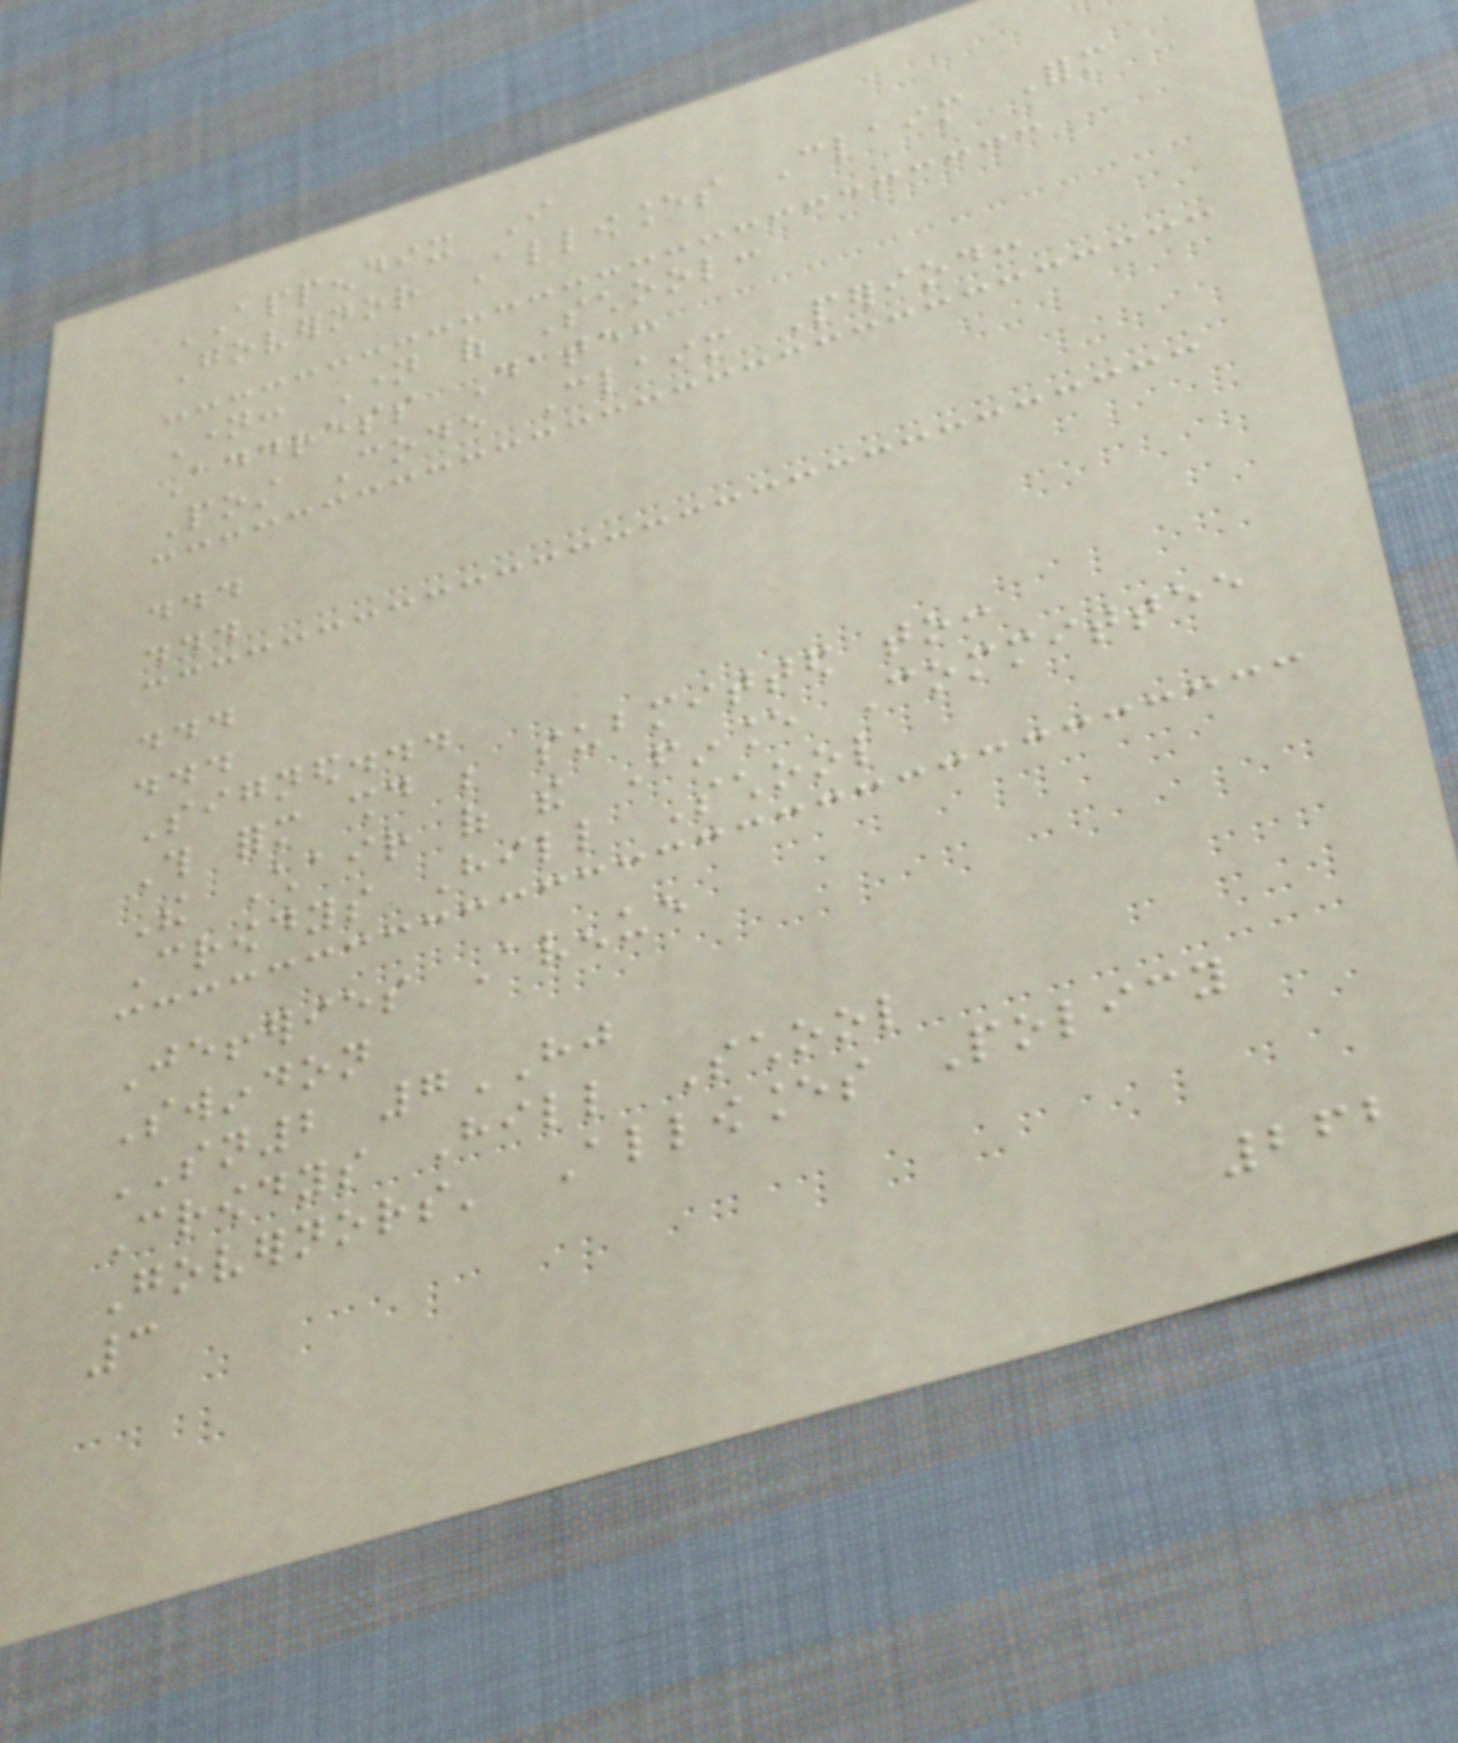APPENDIX I
Governor Allowances Claim Form
Name: Name of School:
Address Date:
Post Code Claim Period:
...
...
...
...
Signed...
This form should be submitted to:
The Chair of the Finance Committee
Crowdys Hill School
Jefferies Avenue
Swindon
SN2 7HJ
Crowdys Hill School
Governors' Allowances Policy
3
262
